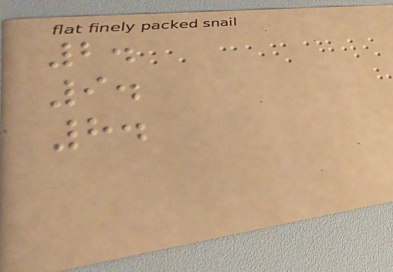2.
9.
8.
